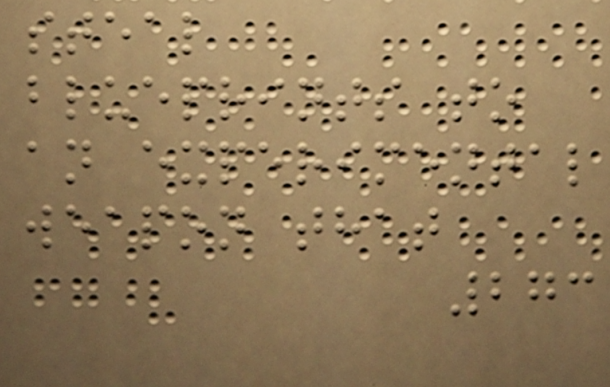steal
blueprints to
an experimental
weapon that
273
